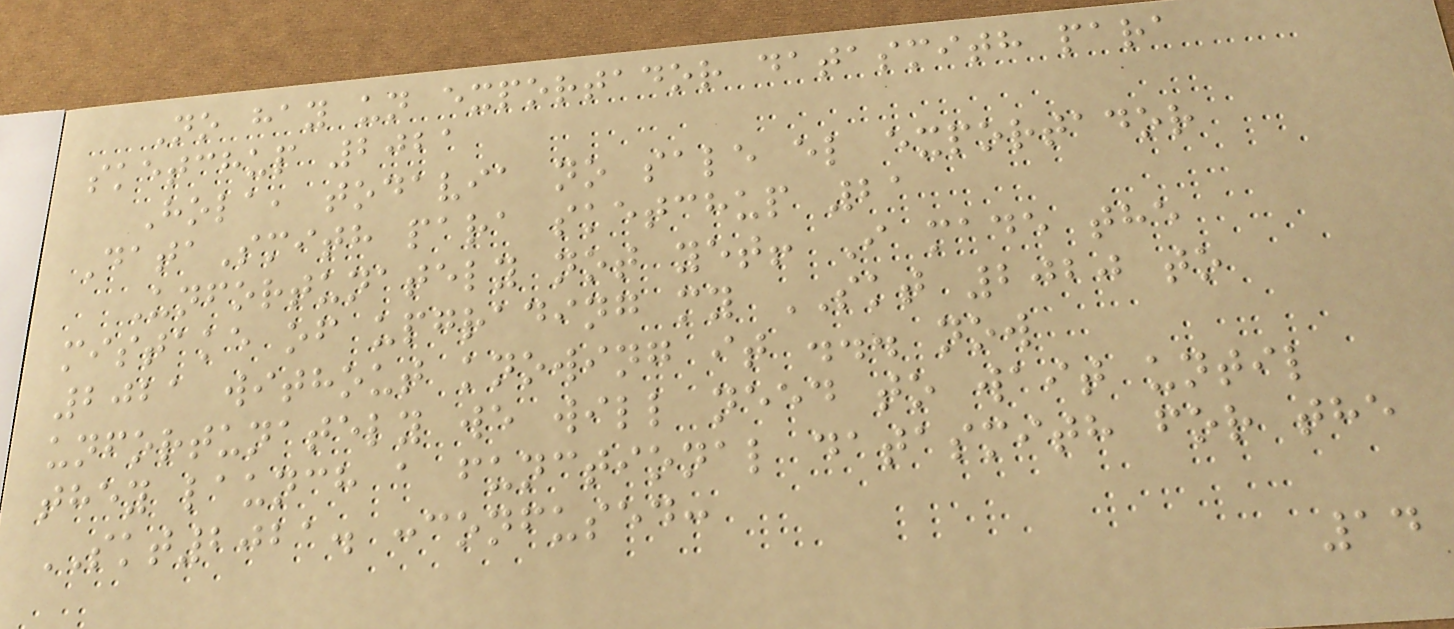No hay un exportador datasmith para
sketchup 2021
Hola, todavia no sale el exportador
DataSmith para sketchup 21
Unfortunately not yet! I made the
mistake of upgrading my SKT 2020 to
2021 without knowing it ... now
unfortunately we will need to wait until
they launch a functional datasmith for the
SKT2021. :confused:
14
